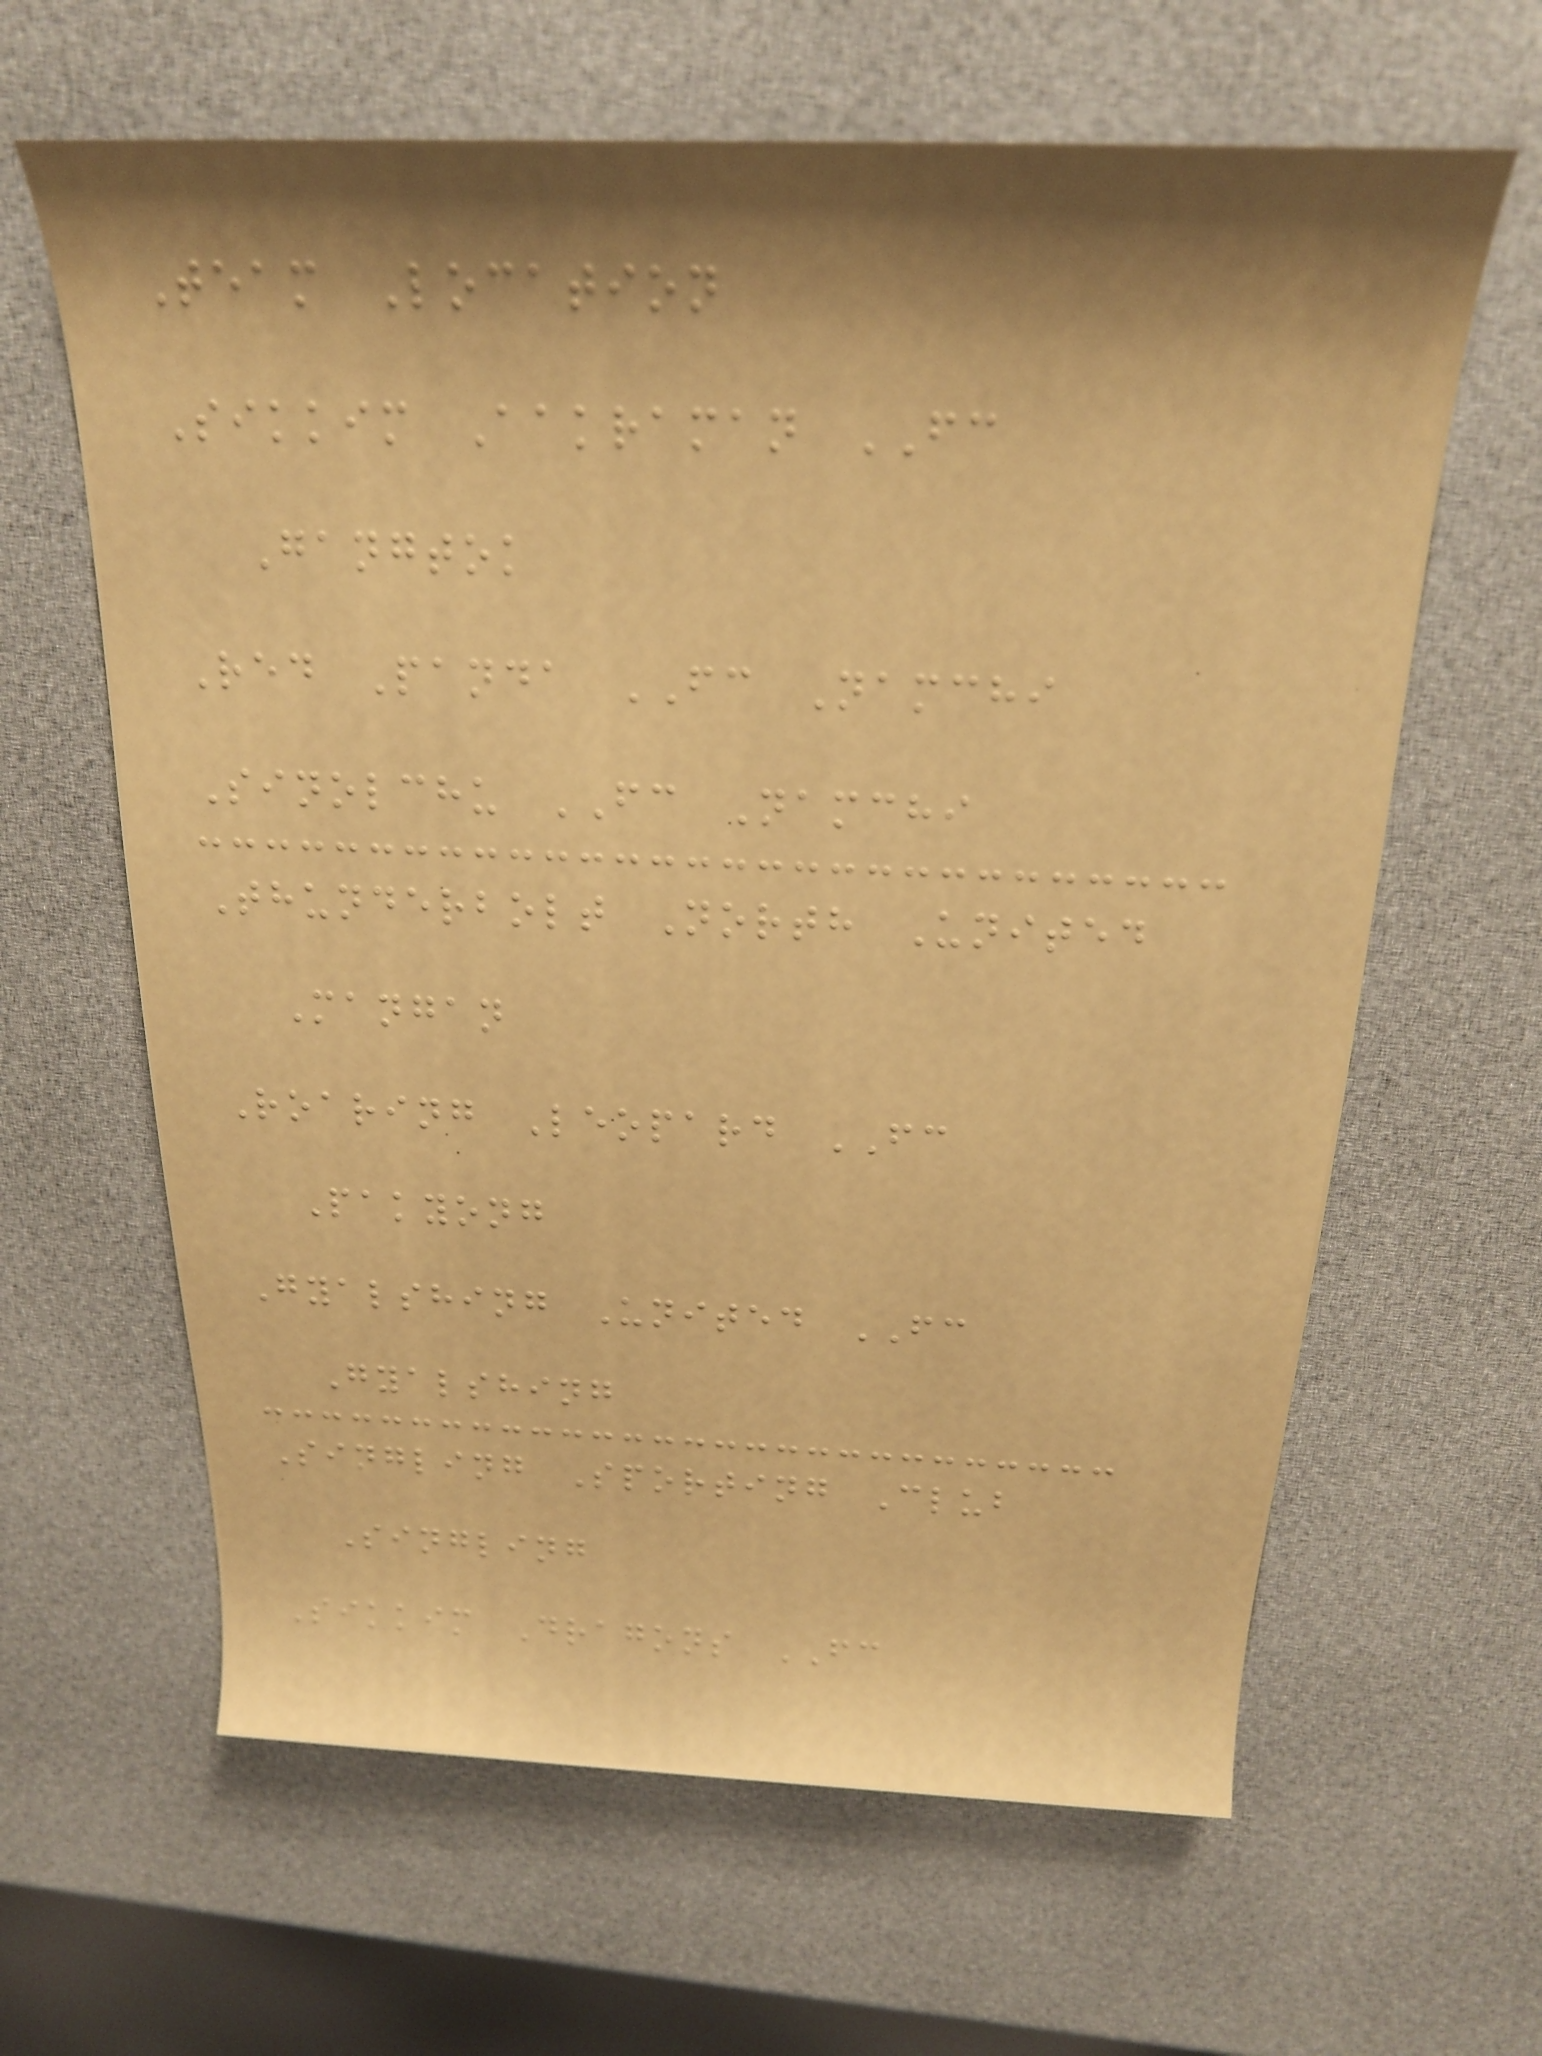Team Location
Sikkim Aakraman FC
Gangtok
Red Panda FC Namchi
Sinolchu FC Namchi
Thunderbolt North United
Mangan
Roaring Leopard FC
Pakyong
Gyalshing United FC
Gyalshing
Singling Sporting Club
Singling
Sikkim Dragons FC
